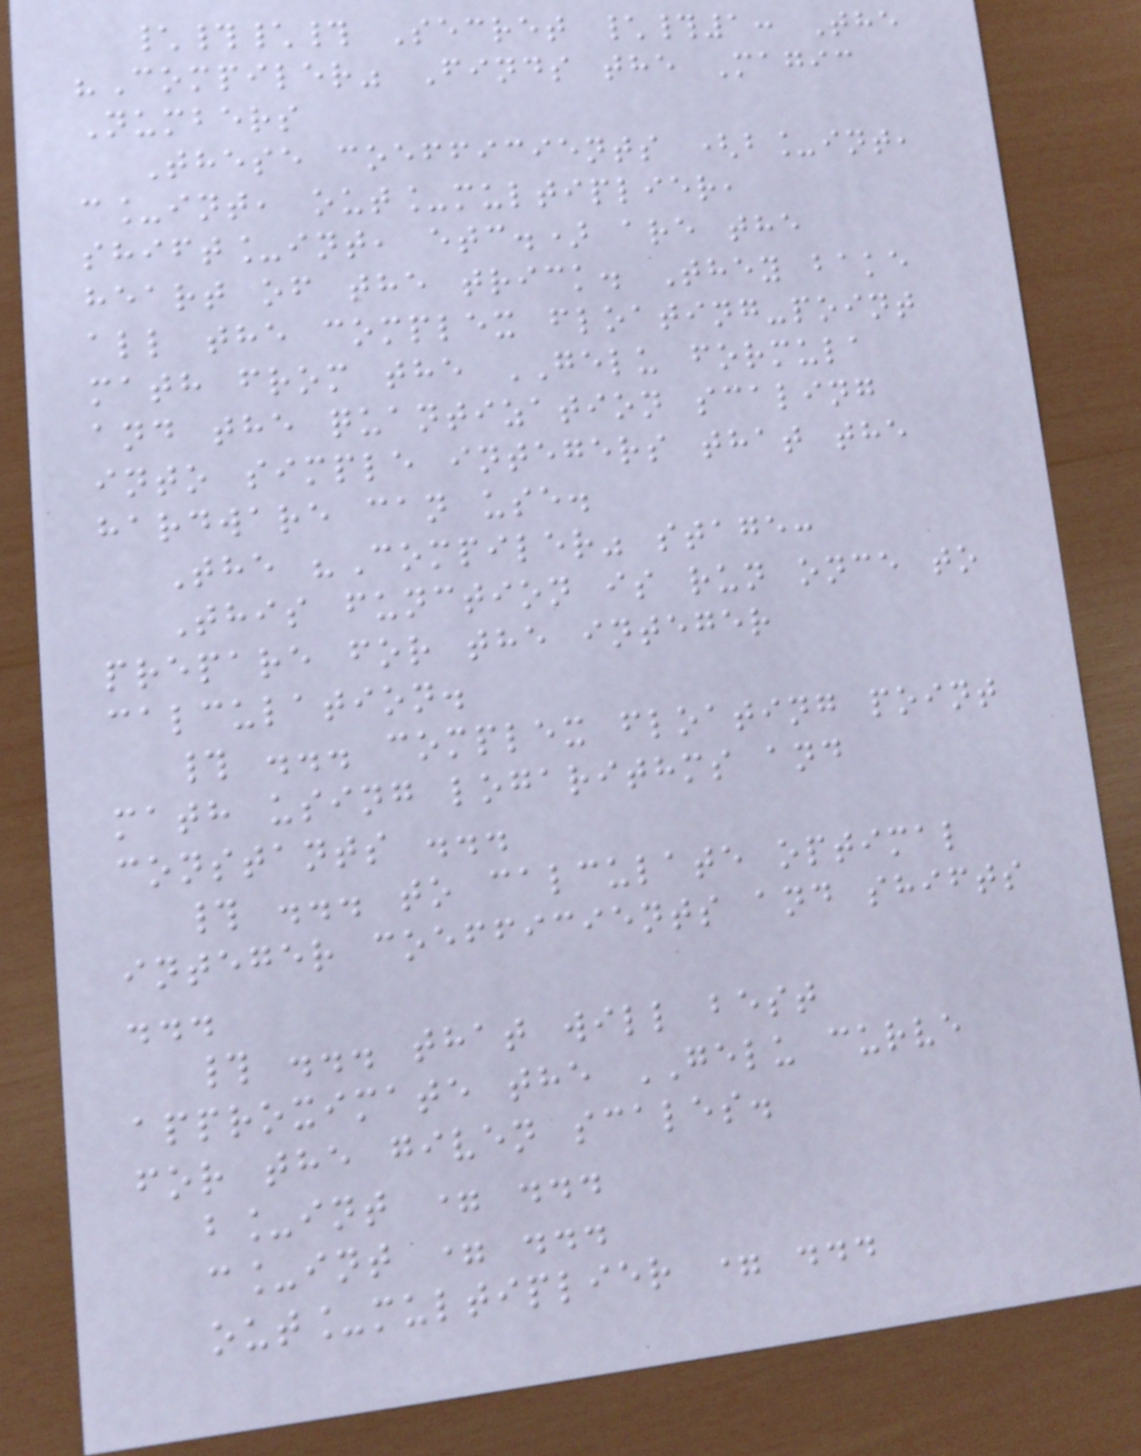\#\# Secret \#1: The
"Compiler" Finds the Magic
Numbers
These coefficients (b_int,
c_int, out_multiplier,
shift_int, etc.) are the
heart of the trick. They bake
all the complex floating-point
math from the GELU formula
and the quantization scaling
into simple integers that the
hardware can use.
The "Compiler" stage:
This function is run once to
prepare for the integer
calculation.
# ... complex floating point
math using logarithms and
constants ...
# ... to calculate optimal
integer coefficients and shifts
...
# ... that will best
approximate the GELU curve
for the given scales.
b_int = ...
c_int = ...
out_multiplier = ...
